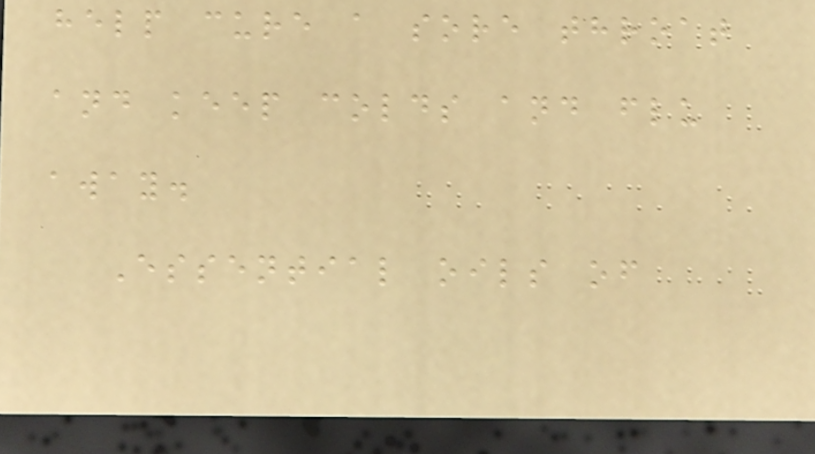help cure a sore throat
and keep colds and flu
away.
Essential oils of
